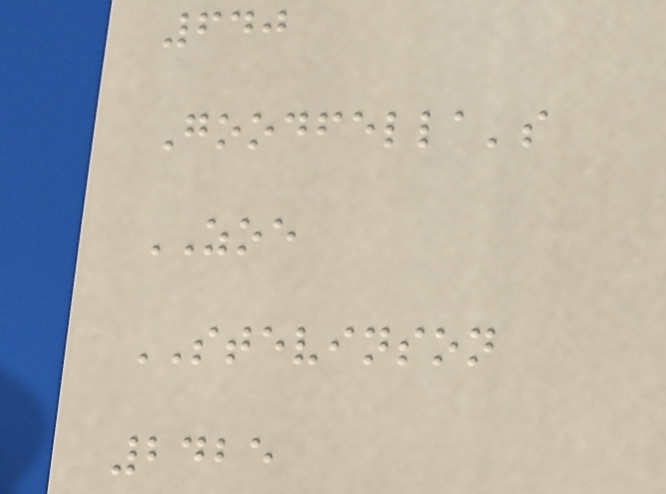640
Goodfella's
ZOE
STEVINSON
2425
